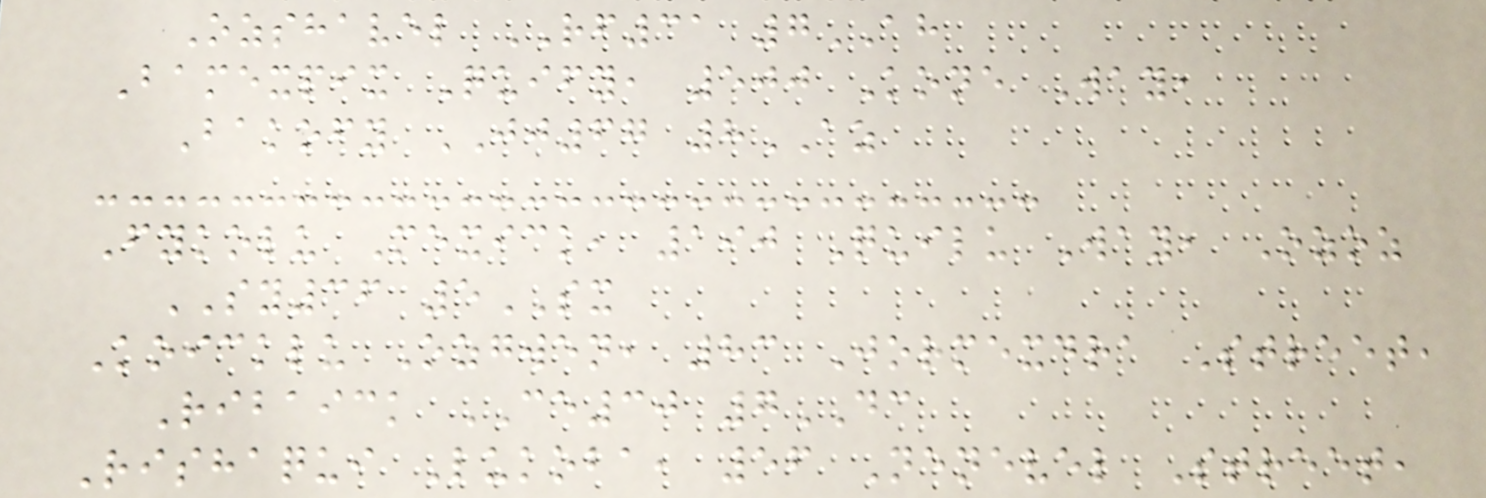Ozshavel RF31 7AH
Bamexpix Quify, 500 Kone Way,
Bakofy JJ67 8AZ
Fykolu Mexick, 190 Quilu Way, Ozoz
SY36 5SX
Koicklu Ozgwen, 83 Jormexdra Street,
Ribaick CE30 7DC
Rishaqui Lukoba, 56 Nenevel Street,
